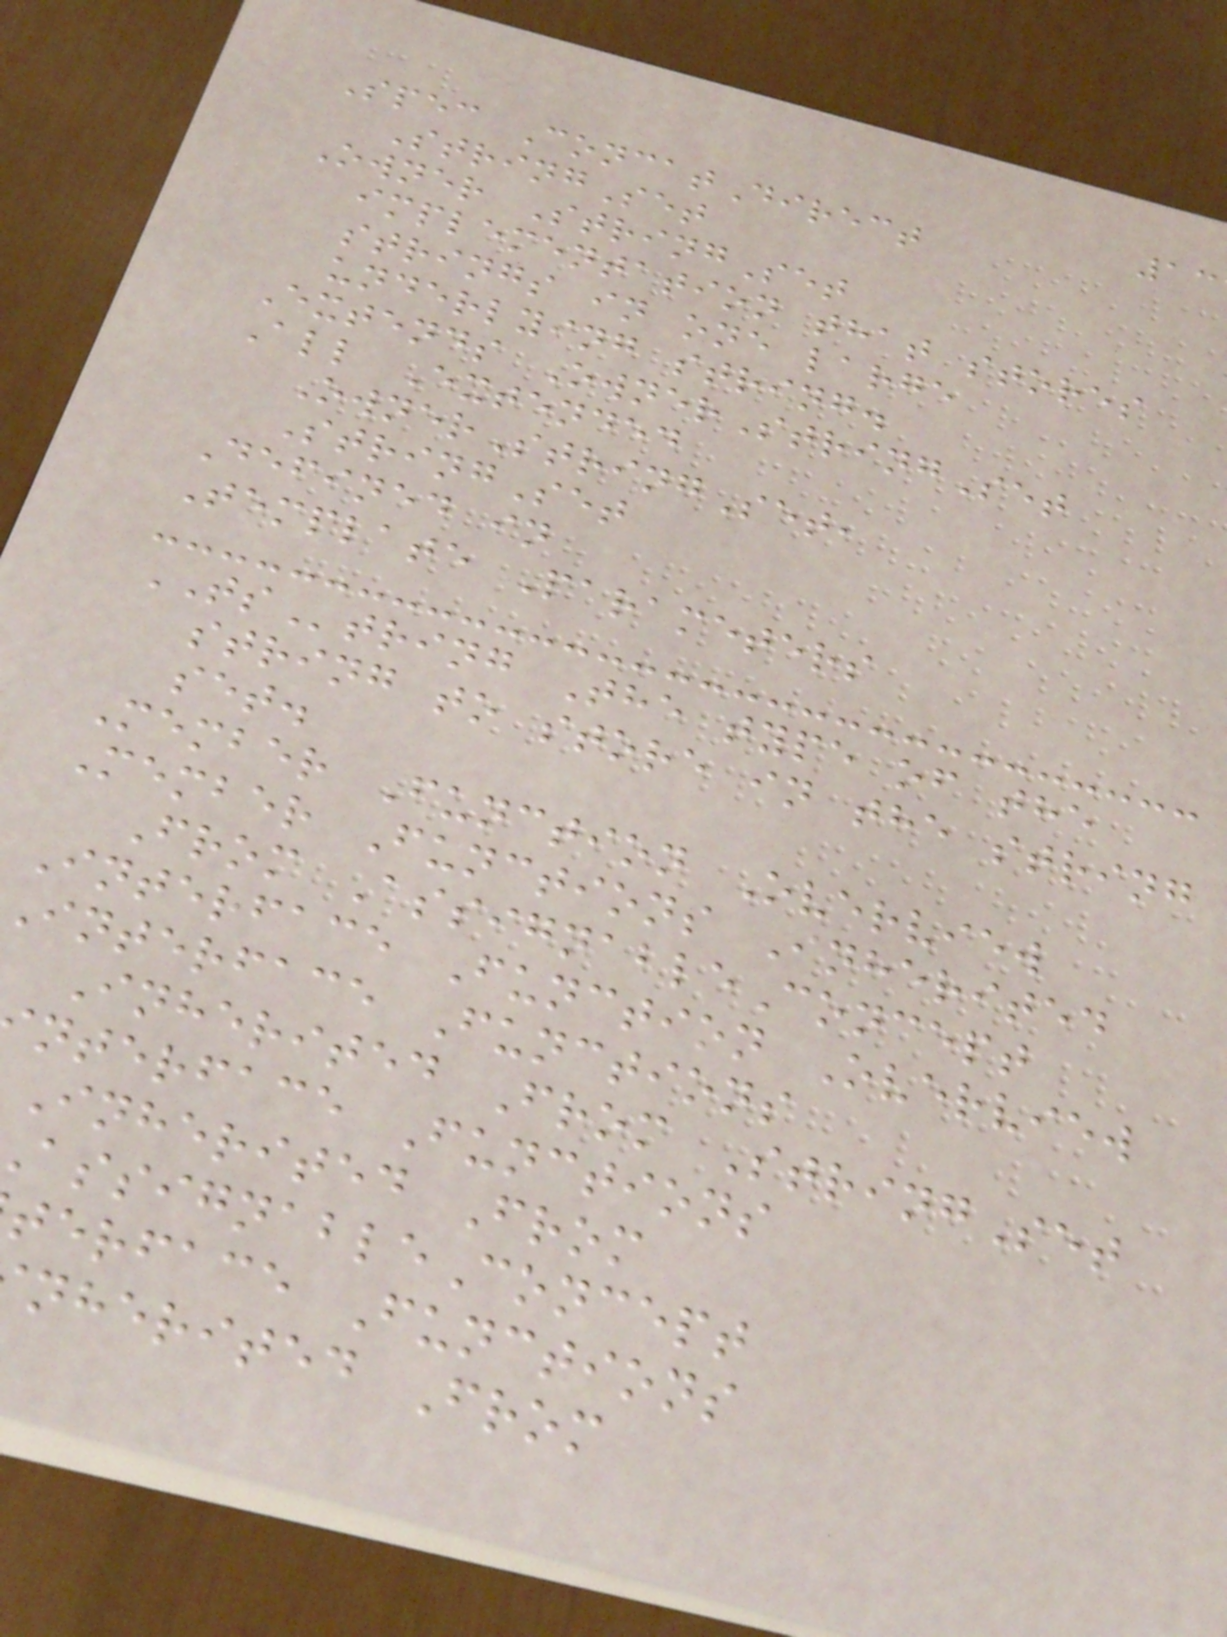Spec ConcatDirect
StringSet
Owner StringSet
implementation that stores
strings in one large
underlying string.
Extends OwnerStringSet
All Extended
OwnerStringSet,
StringSet
Defined in
Template Parameters
TString The type of the
string to store in the string
set.
Member Function Overview
Member Functions Inherited
From AssignableConcept
Interface Function Overview
interface Functions
Inherited From StringSet
nterface Functions
Inherited From
ssignableConcept
terface Functions
nherited From
